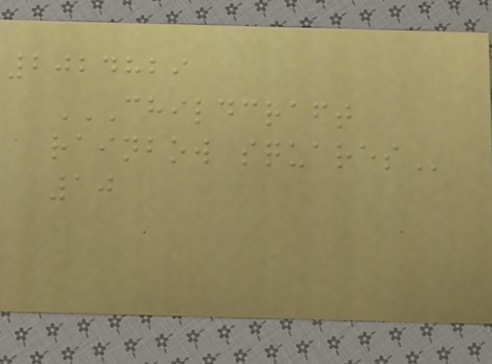2024829
CHILDCRAFT
RAINBOW SQUARES
10
